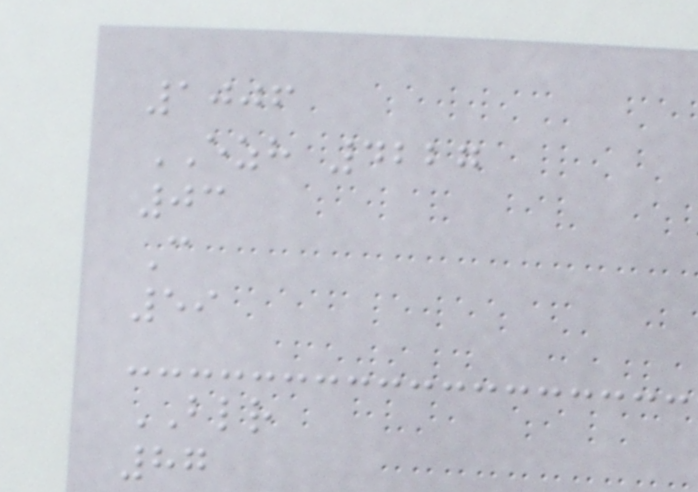1006
EZH 4227
03
C
59
BLR
87
